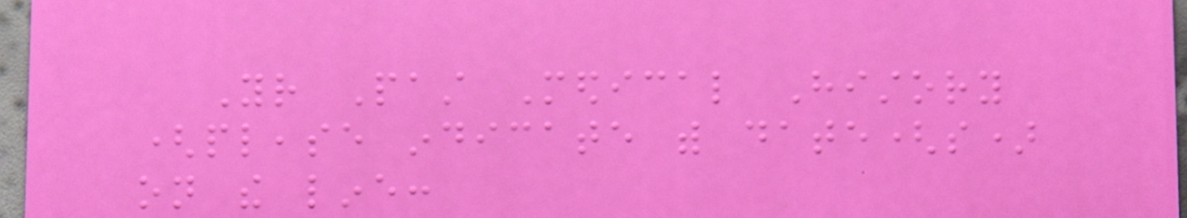Your Past Medical History
(please indicate with date(s)
on the line:
